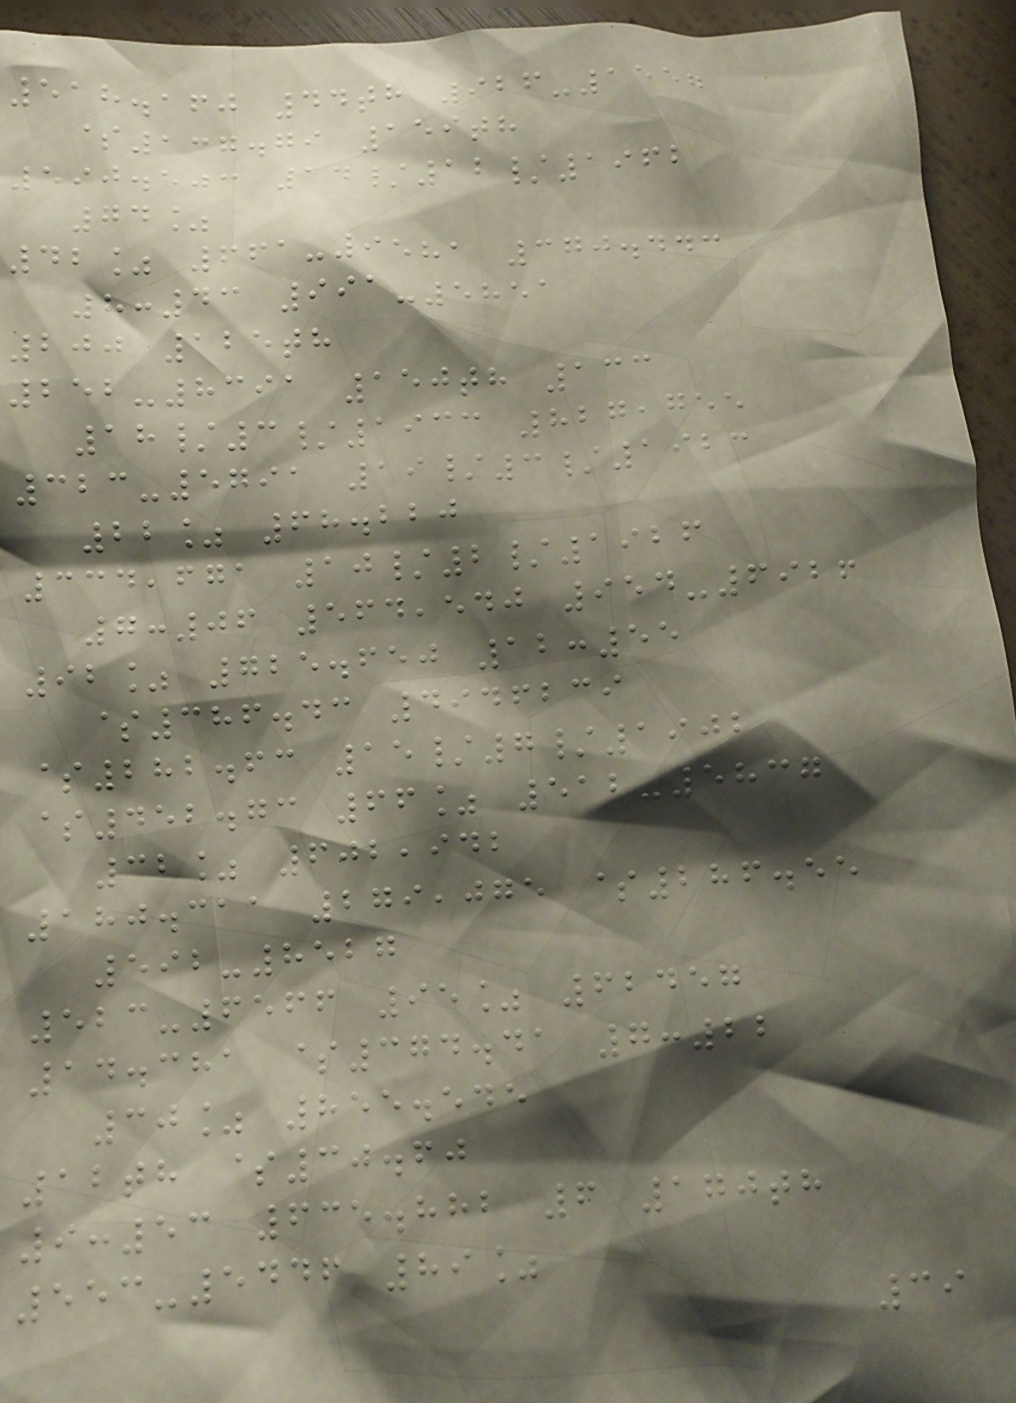518.160 44th 926-1557
$137.79 159th
590.503 14/12/1962
74%
42% 661-9581 370.443
8:43 991-5851
200 125th
252-8391 150th 133
18/3/1933 827,755
323-5791 19/3/1923
22% 68.220
334,671 10/2/1926
7:06 564,540 954-6926
92% 725.650 12:55
$386.43 4946239
$282.63 15/7/1902
$452.73 66% 512-5837
32% 602,942
180.311 279,075 $286.55
592-8527
523-6566 95% 62457
14.381 $374.41 7:22
30% 855.545
12th $30.60
9:53 635.882 6 170th
553-5446 89%
39
